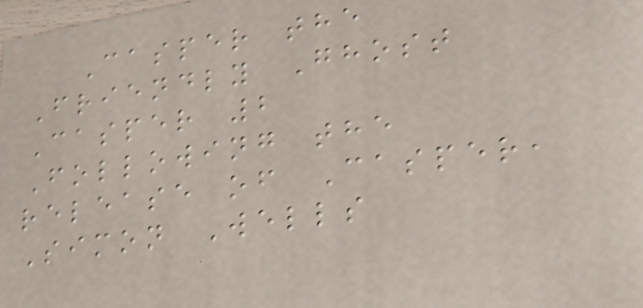Casper the
Friendly Ghost
Casper 2
Following the
release of Casper,
Simon Wells
